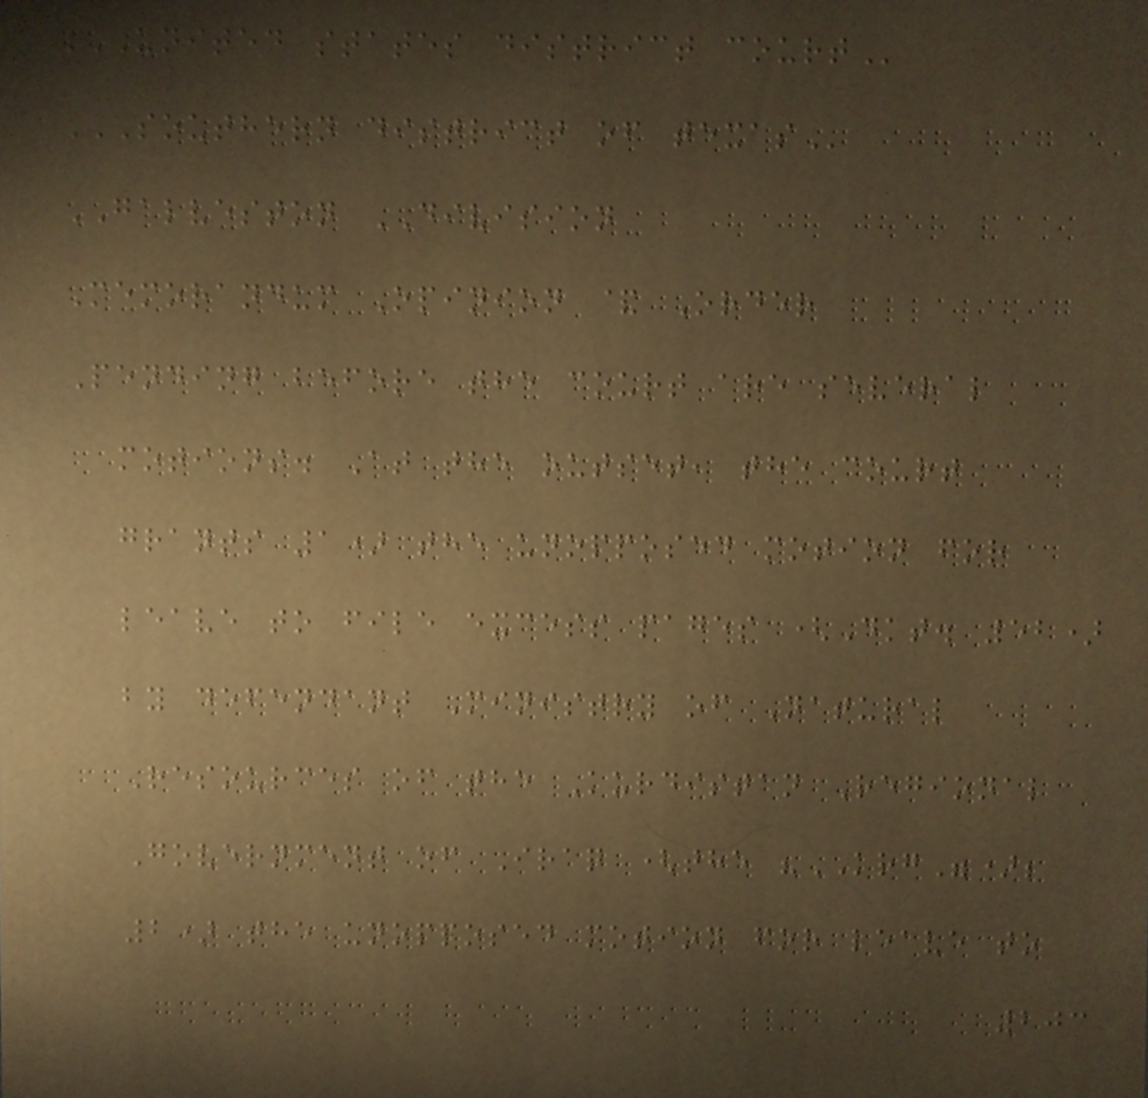UNITED STATES DISTRICT COURT
SOUTHERN DISTRICT OF TEXAS
GALVESTON DIVISION
Memorandum Opinion & Order
Pending before the court are several
motions. At the outset, the court
grants 1) the unopposed motion for
leave to file excess pages (Dkt. 52)
by defendant Ministry of Natural
Resources of the Kurdistan Regional
Government of Iraq (the "KRG");
2) the unopposed motion for leave to
203
